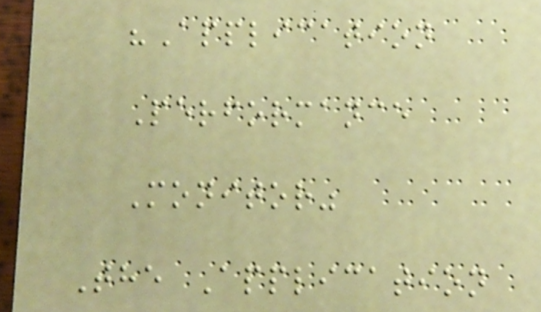"Application
Performance
Monitor"
The Application
